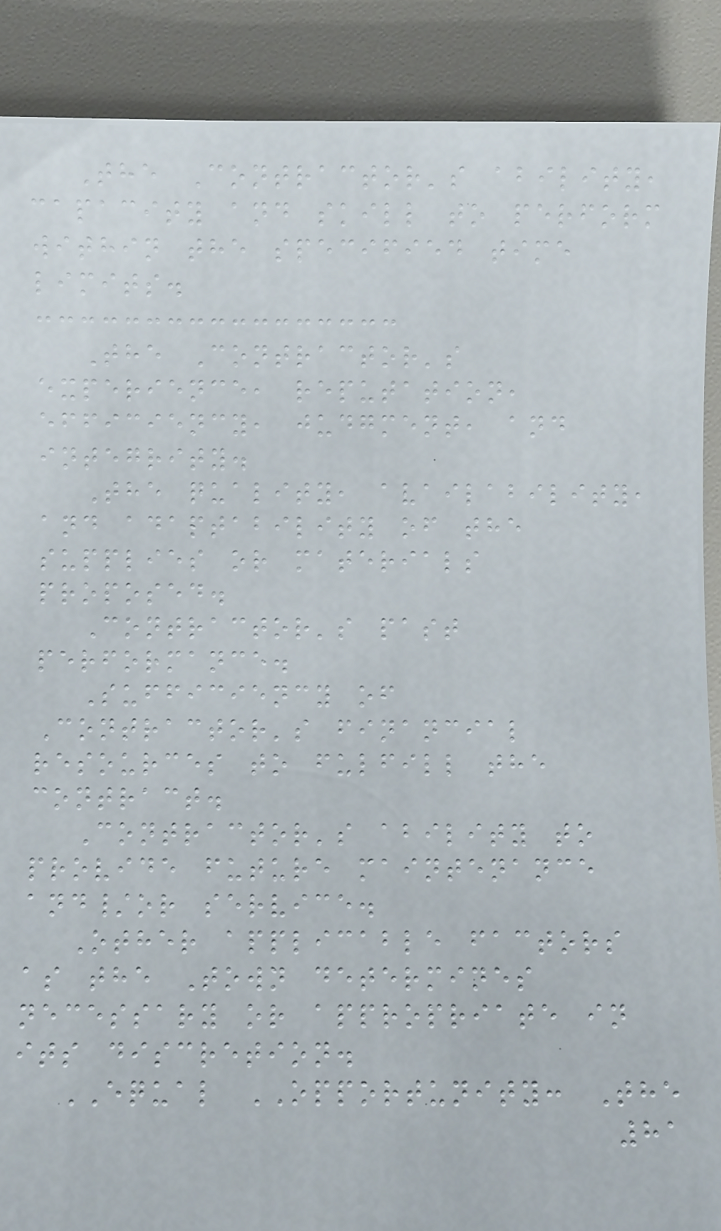The Contractor's ability,
capacity and skill to perform
within the specified time
limits.
The Contractor's
experience, reputation,
efficiency, judgment, and
integrity.
The quality, availability,
and adaptability of the
supplies or materials
proposed.
Contractor's past
performance.
Sufficiency of
Contractor's financial
resources to fulfill the
contract.
Contractor's ability to
provide future maintenance
and/or service.
Other applicable factors
as the Town determines
necessary or appropriate in
its discretion.
EQUAL OPPORTUNITY: The
81
